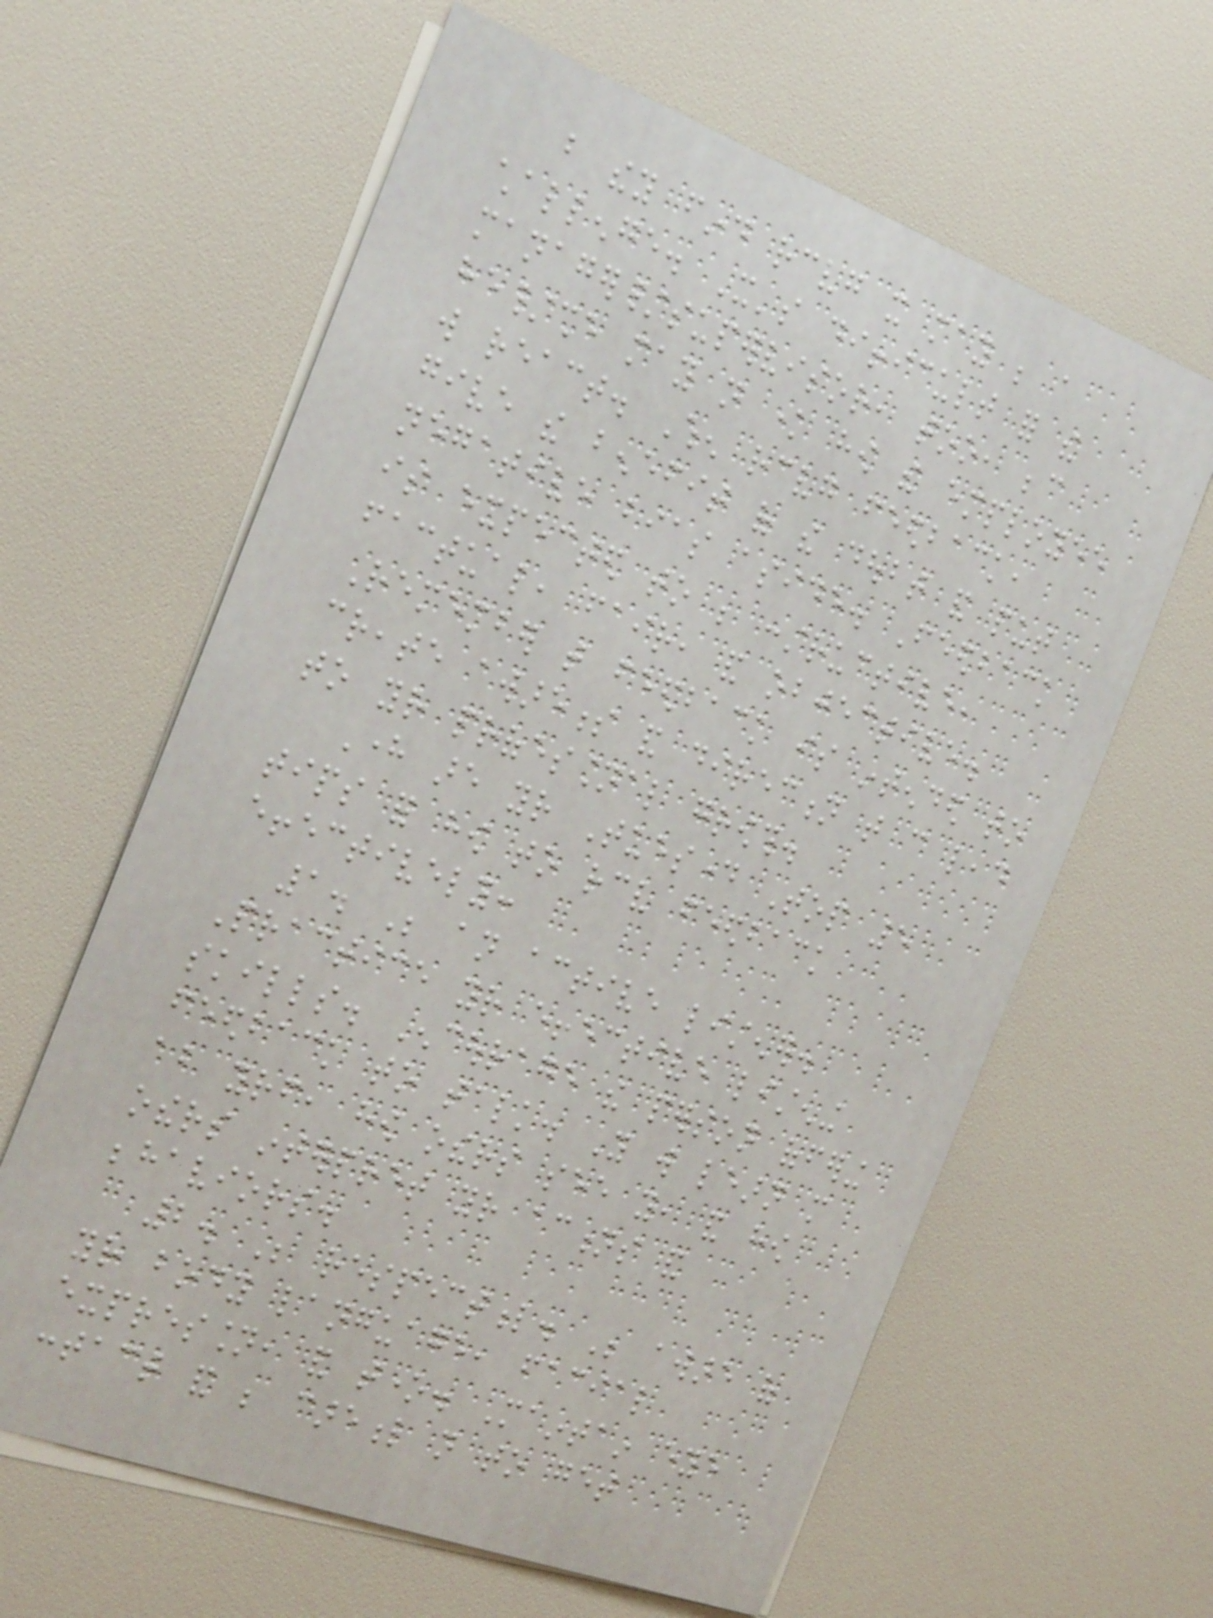but they find receiving it may be a
challenge. It's difficult for the
manager/supervisor, too, because
he/she may not know how the employee
will react. When receiving feedback,
give the benefit of the doubt and put
negative bias aside. Feedback
is expected to be constructive,
factual, fair, and objective.
Remember that feedback is intended to
create awareness and direction that can lead
to your professional growth.
Here are your Tuesday Top 5
tips for how to receive feedback
effectively:
1. Be an active listener.
Practice your effective listening
skills. Encourage the person offering
feedback to talk. You will learn more
about yourself, how others see you, and how
others interpret your actions and
behaviors.
2. Be respectful. Be aware of
your body language, facial
expression, and tone. Maintain eye
contact and be careful not to get
